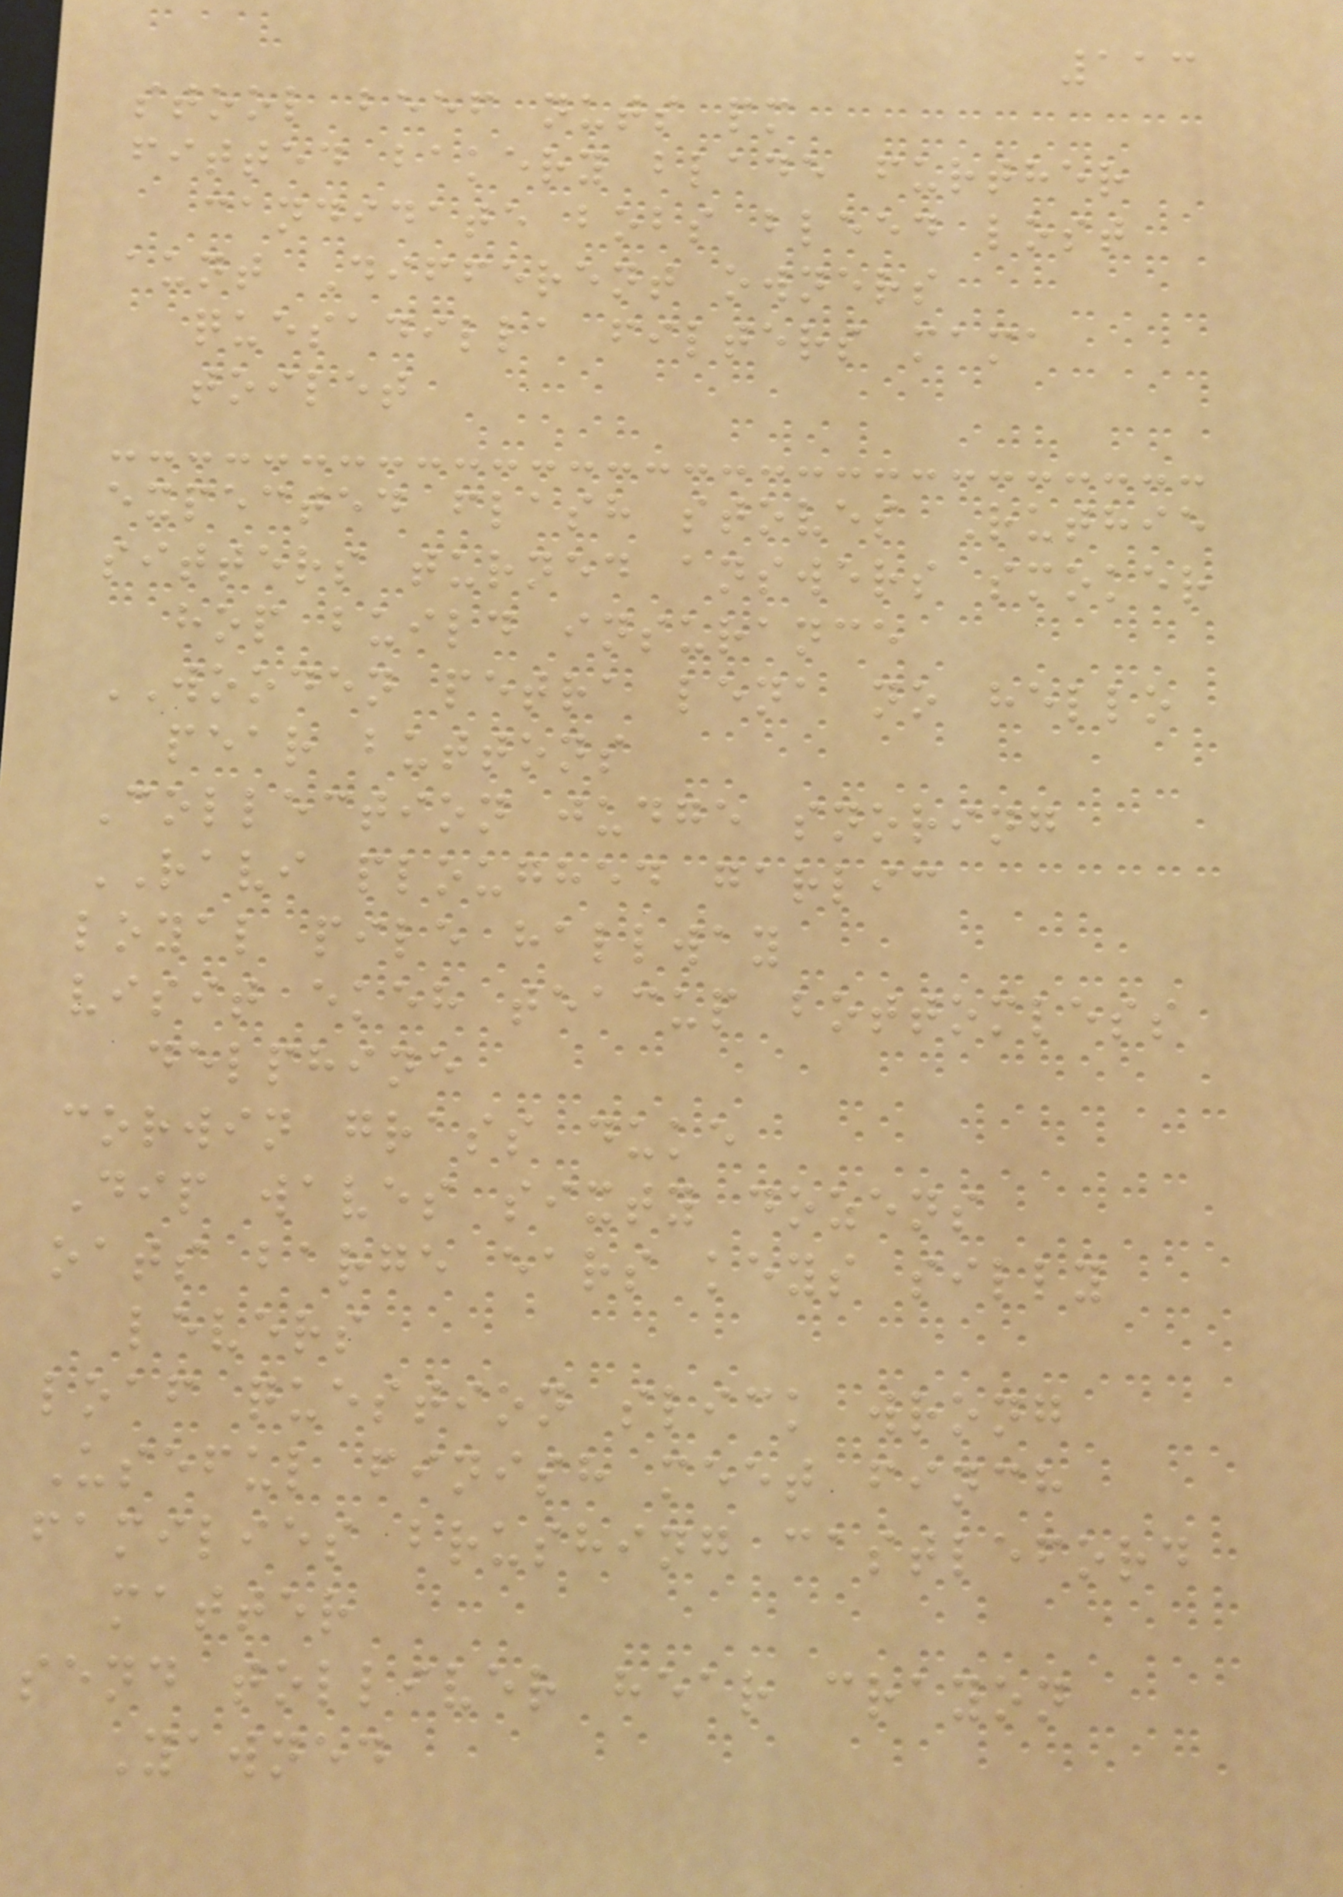113
stool beef nuts pm
fitted bakery blade further
candidate bobs bleed lost
aunt Different owners
quesadilla filters mama
toilet
expected flash stoves Ruthie
sitters turned answers smoker
hop build insurance
WOODEN petra lena no hello
pear buttons
Collection judge snoring
RAVI ploughed garlic
loyal pile hallway
visit ekeh teacup bottomless
delphine
corwin grass duke
Dip waves sixty dozens
oats barge ears keys silly
levers
loaf question slick wrong
Useful finish meet finch
families brushing castleford
matter
send tolliver hear crayon
Yawned
